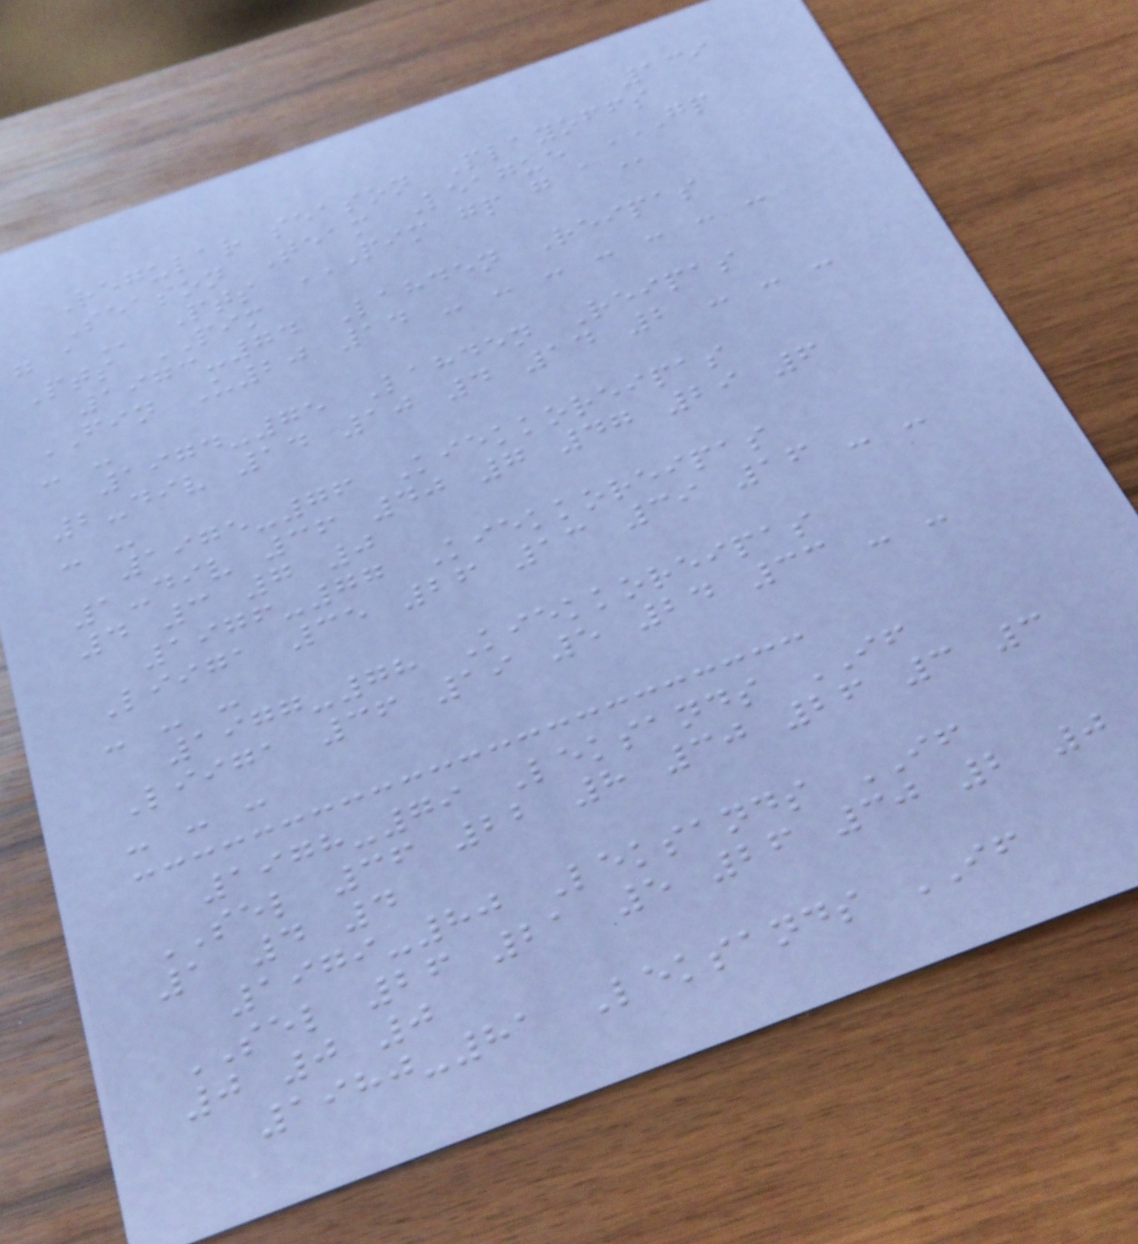139
Regular season Playoffs
Season Team League GP
G A Pts PIM GP G A
Pts PIM
1973-74 Lahden Reipas
FIN U20 14 - - - - - - -
- -
1974-75 Lahden Reipas
2-div 14 10 4 14 2 - - -
- -
1975-76 Kiekkoreipas
1-div 36 40 7 47 29 6
4 3 7 0
1976-77 Kiekkoreipas
Liiga 35 26 13 39 16 - -
- - -
1977-78 Kiekkoreipas
Liiga 36 19 5 24 33 - -
- - -
1978-79 Leksands IF
SEL 36 22 8 30 26 3 3
1 4 4
1979-80 Leksands IF
SEL 26 21 5 26 30 2 0
0 0 0
1980-81 Leksands IF
